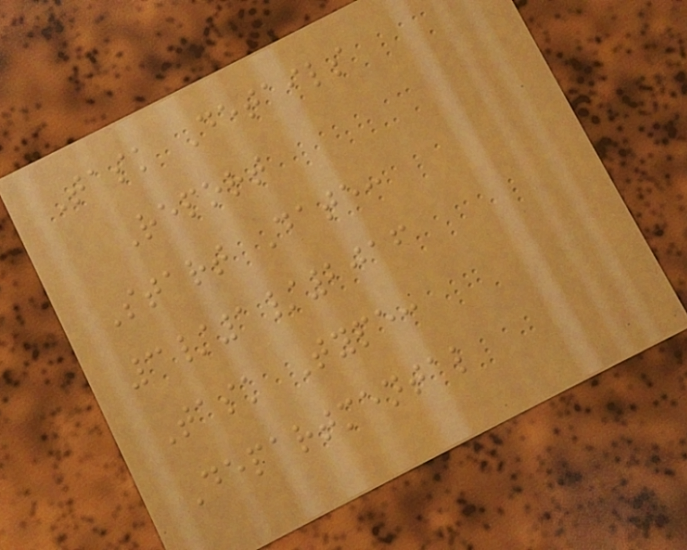Task Details
Report
Start Date:
3/1/2016
Task Type:
Departmental
